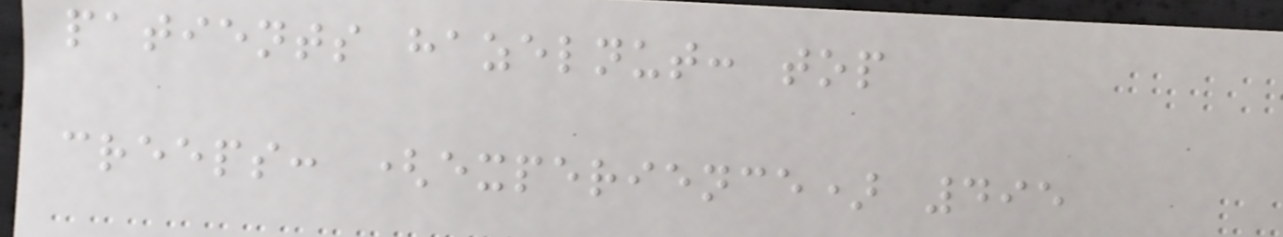patients hazelnut: top
creeps: (experience) 495
